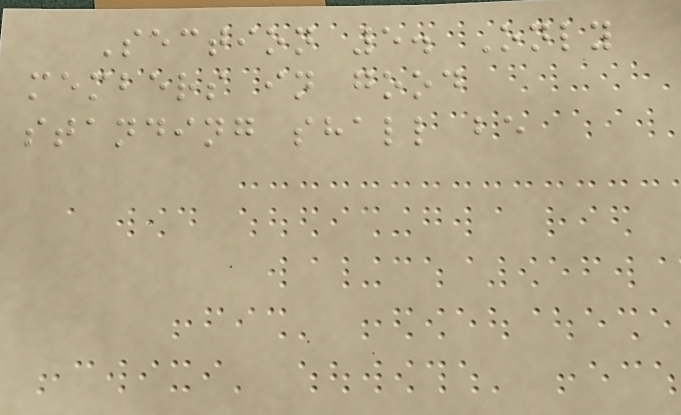Section 5. Only
members in good
standing shall be
